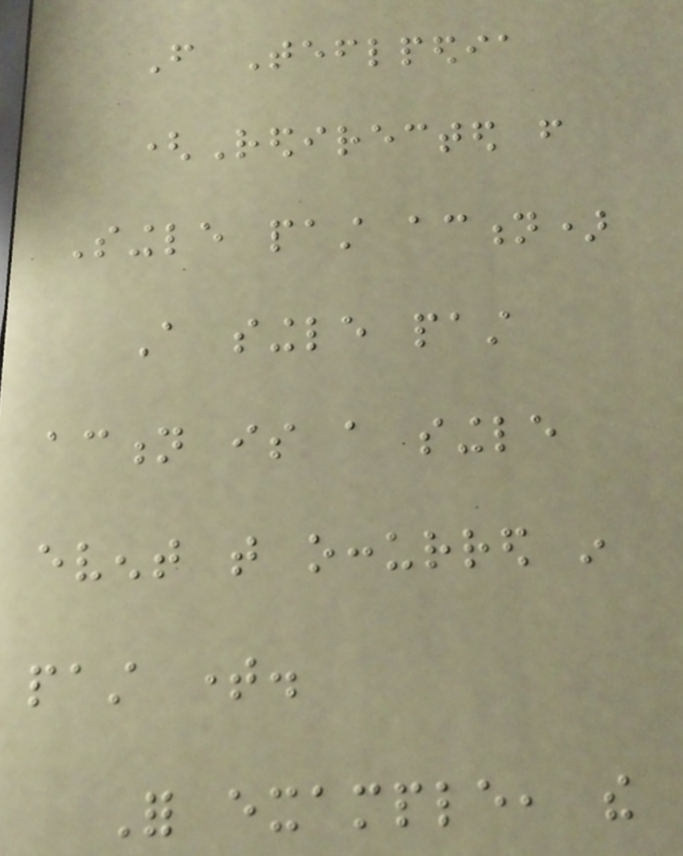From Teflpedia
(Redirected from
Single past action)
A single past
action is a single
event that occurred in
past time.
For example, the
